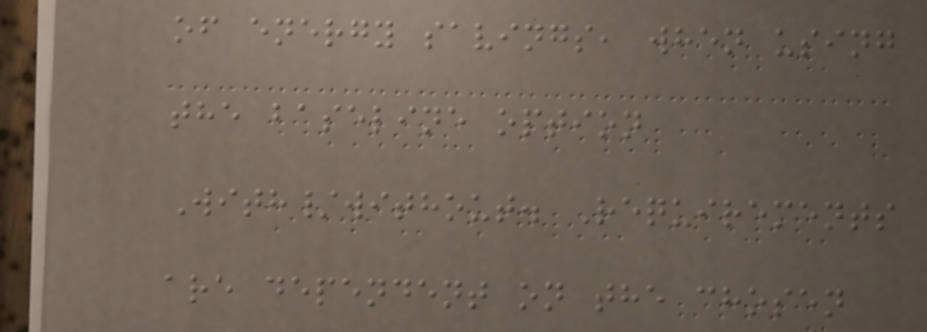of energy savings, when using
the baseline option
With/without. Requirements
are dependent on the chosen
